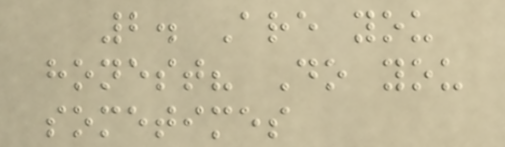2. Are you
honest? Do you
sometimes
